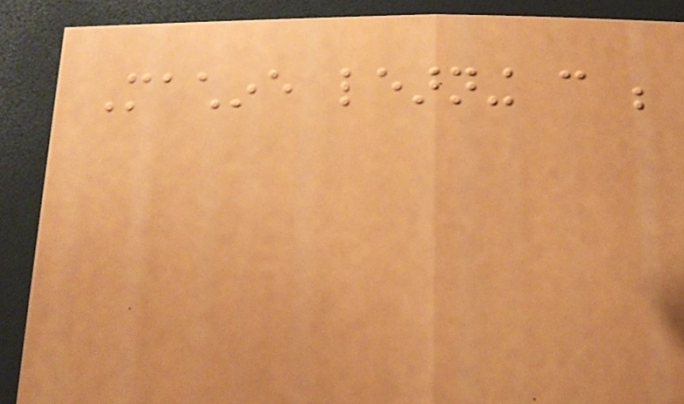Machine learning can be
